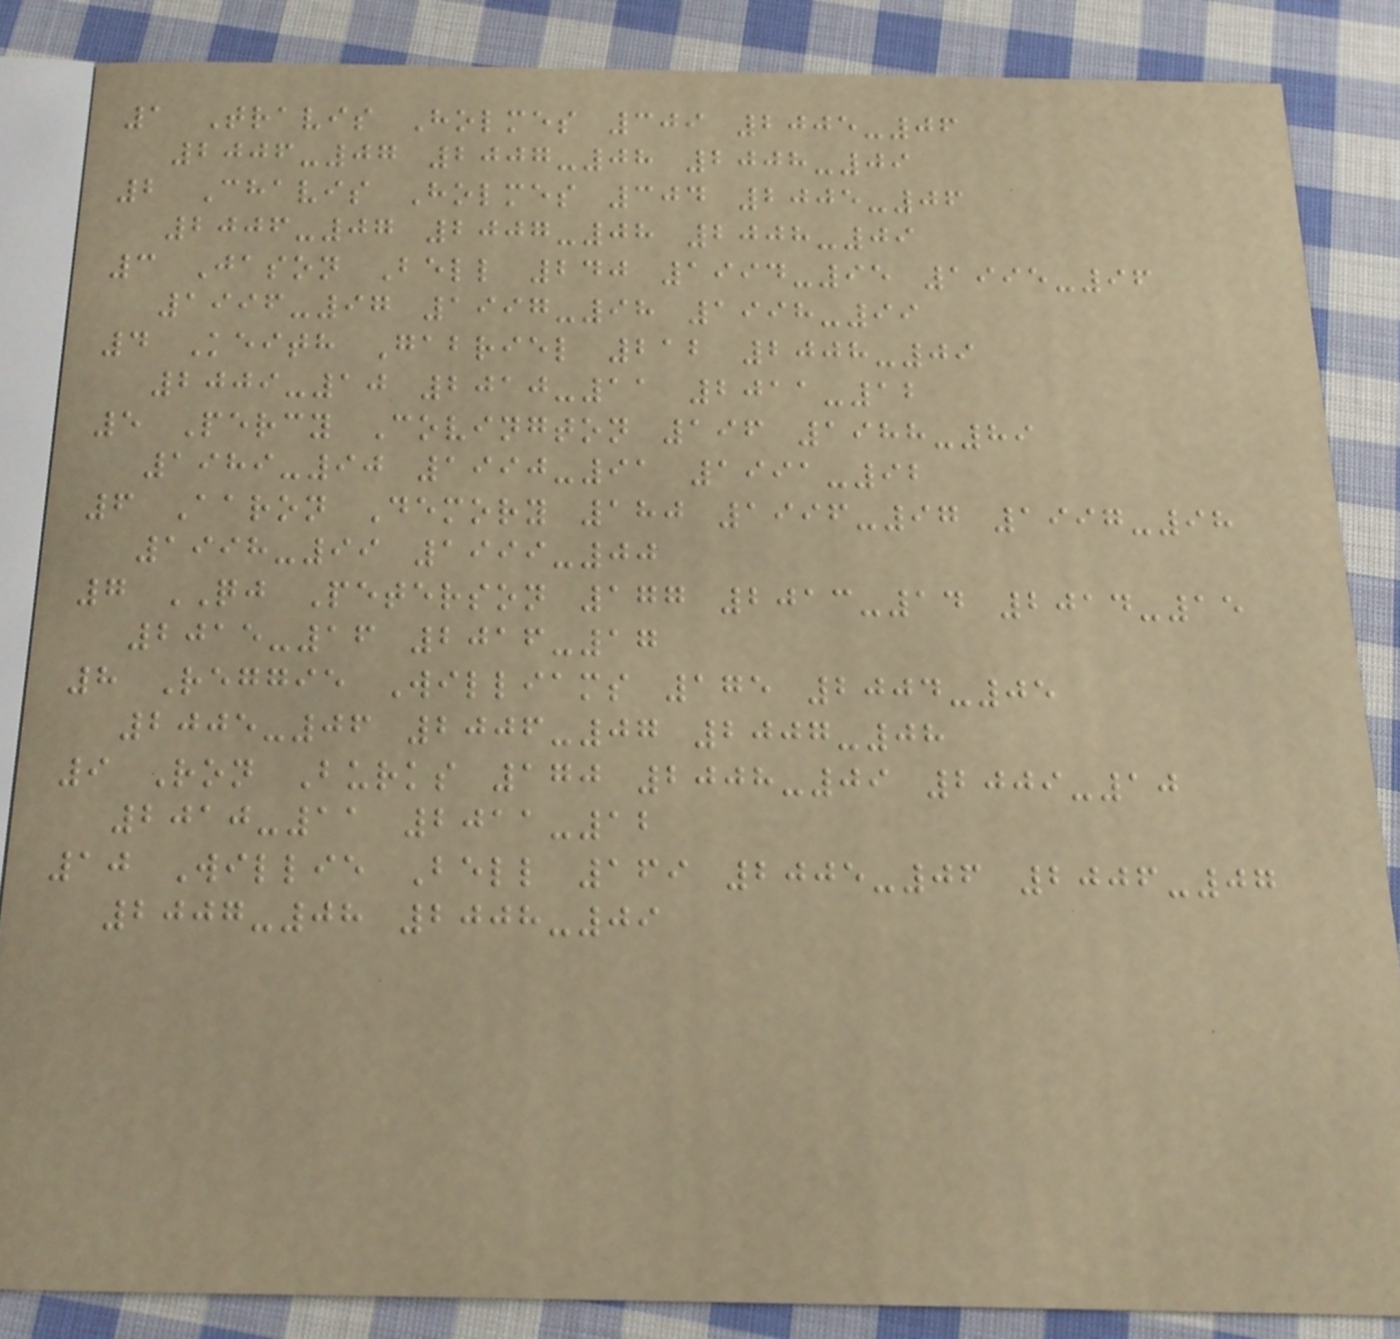1 Travis Holmes 309 2005-06
2006-07 2007-08 2008-09
2 Chavis Holmes 304 2005-06
2006-07 2007-08 2008-09
3 Jason Bell 240 1994-95 1995-96
1996-97 1997-98 1998-99
4 Keith Gabriel 212 2008-09
2009-10 2010-11 2011-12
5 Percy Covington 196 1988-89
1989-90 1990-91 1991-92
6 Aaron Demory 180 1996-97 1997-98
1998-99 1999-00
7 QJ Peterson 177 2013-14 2014-15
2015-16 2016-17
8 Reggie Williams 175 2004-05
2005-06 2006-07 2007-08
9 Ron Burks 170 2008-09 2009-10
2010-11 2011-12
10 Willie Bell 169 2005-06 2006-07
2007-08 2008-09
